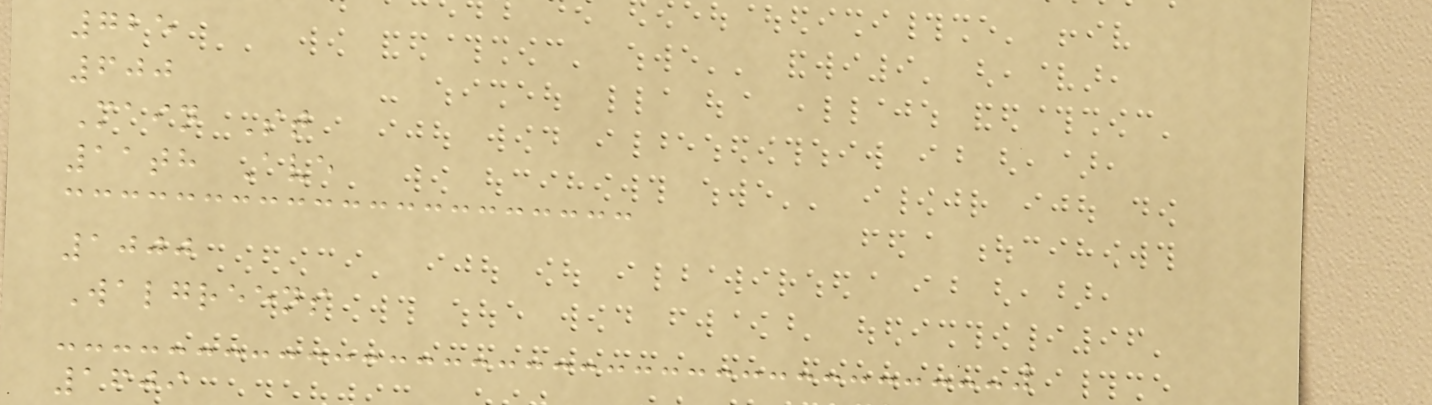725
600
Main St
11th Ave
1000
Walgreens
1609
